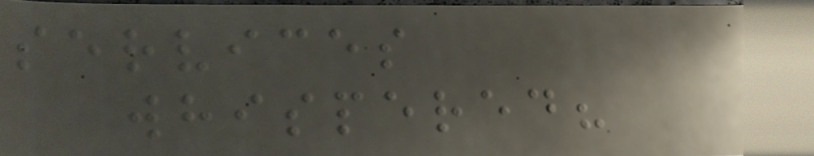services
whispered?
